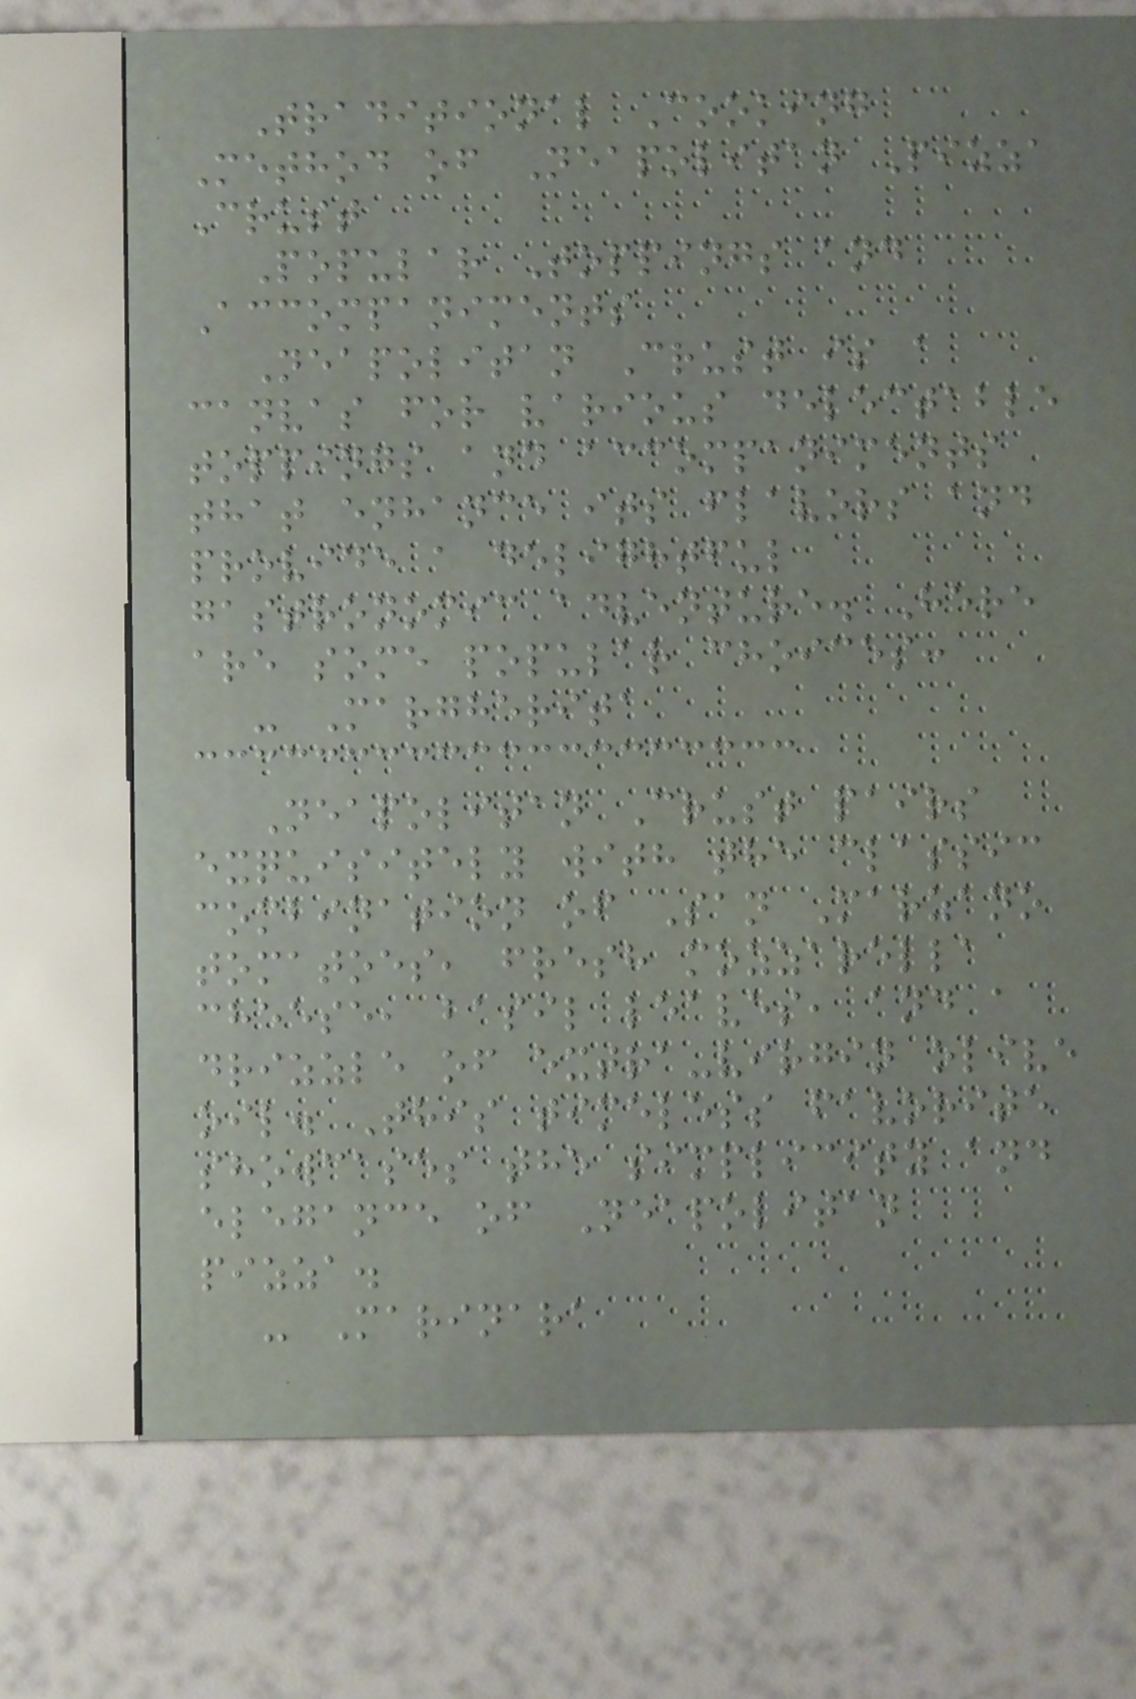Traditional Cooking
Method of Neapolitan Pizza
Crust
Popular Toppings and
Accompaniments
Neapolitan Crust is a
canvas for various delectable
toppings and accompaniments
that enhance its flavors and
provide a delightful
gastronomic adventure. Here
are some popular choices:
- Margherita
Neapolitan Crust pairs
exquisitely with the classic
combination of San Marzano
tomatoes, fresh mozzarella
cheese, basil leaves, and a
drizzle of extra-virgin olive
oil. This timeless favorite
showcases the simplicity and
elegance of Neapolitan
pizza.
- Marinara
